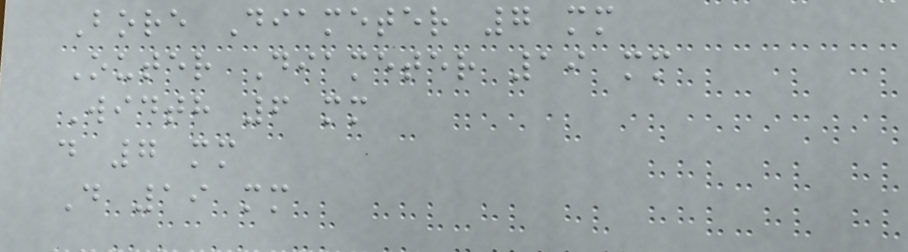Bore Diameter 7 mm
Outer Diameter 19 mm
Width 6 mm
d 7 mm
D 19 mm
